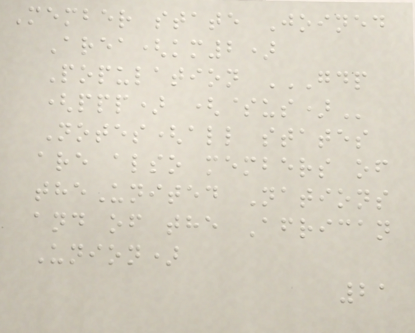Member state Joined
Area(km2)
Population GDP
(PPP) ($US)
Notes(all states
are also members of
theUnited Nations
and of the African
Union)
21
